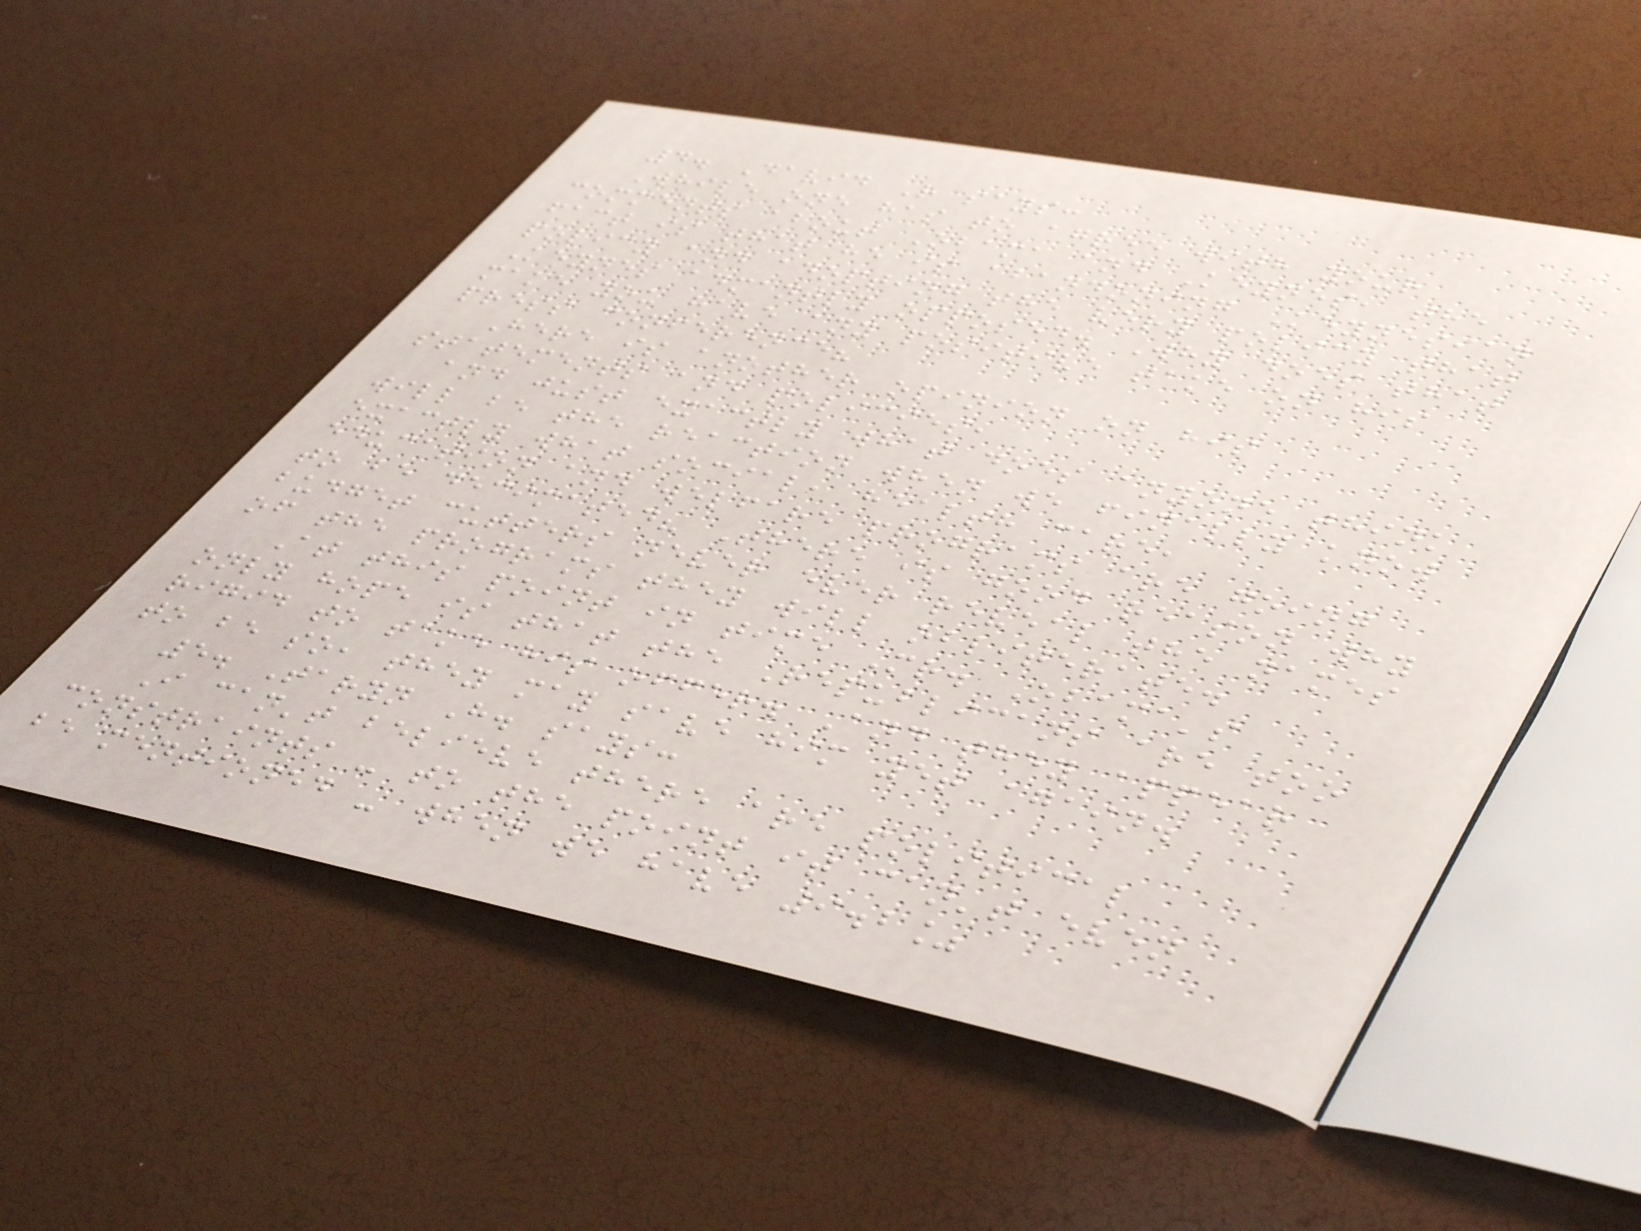4. David R says:
While one has to agree with your
comments about Obama and Keynes, the
fact is that he is abandoning Keynesian
policy and adopting the very policy that
Keynes admantly opposed. Why does that
make you have any positive take on his
press conference?
Here is another opinion on his
statements and policies,
and just exactly what does anyone think
will be the reaction when we finally know
exactly what social, health care,
education and welfare programs are going
to be decimated? There is good reason why
budget cutters never ever reveal the names
of the programs they will obliterate.
At this point in time Mr. Obama's
only hope is that the Republicans are too
rigid to take his offer. And they appear
to be so, they may save him yet again.
5. Taryn H. says:
I can't believe there are political
constraints - to the point it can't even
be mentioned - when we have 9.2%
